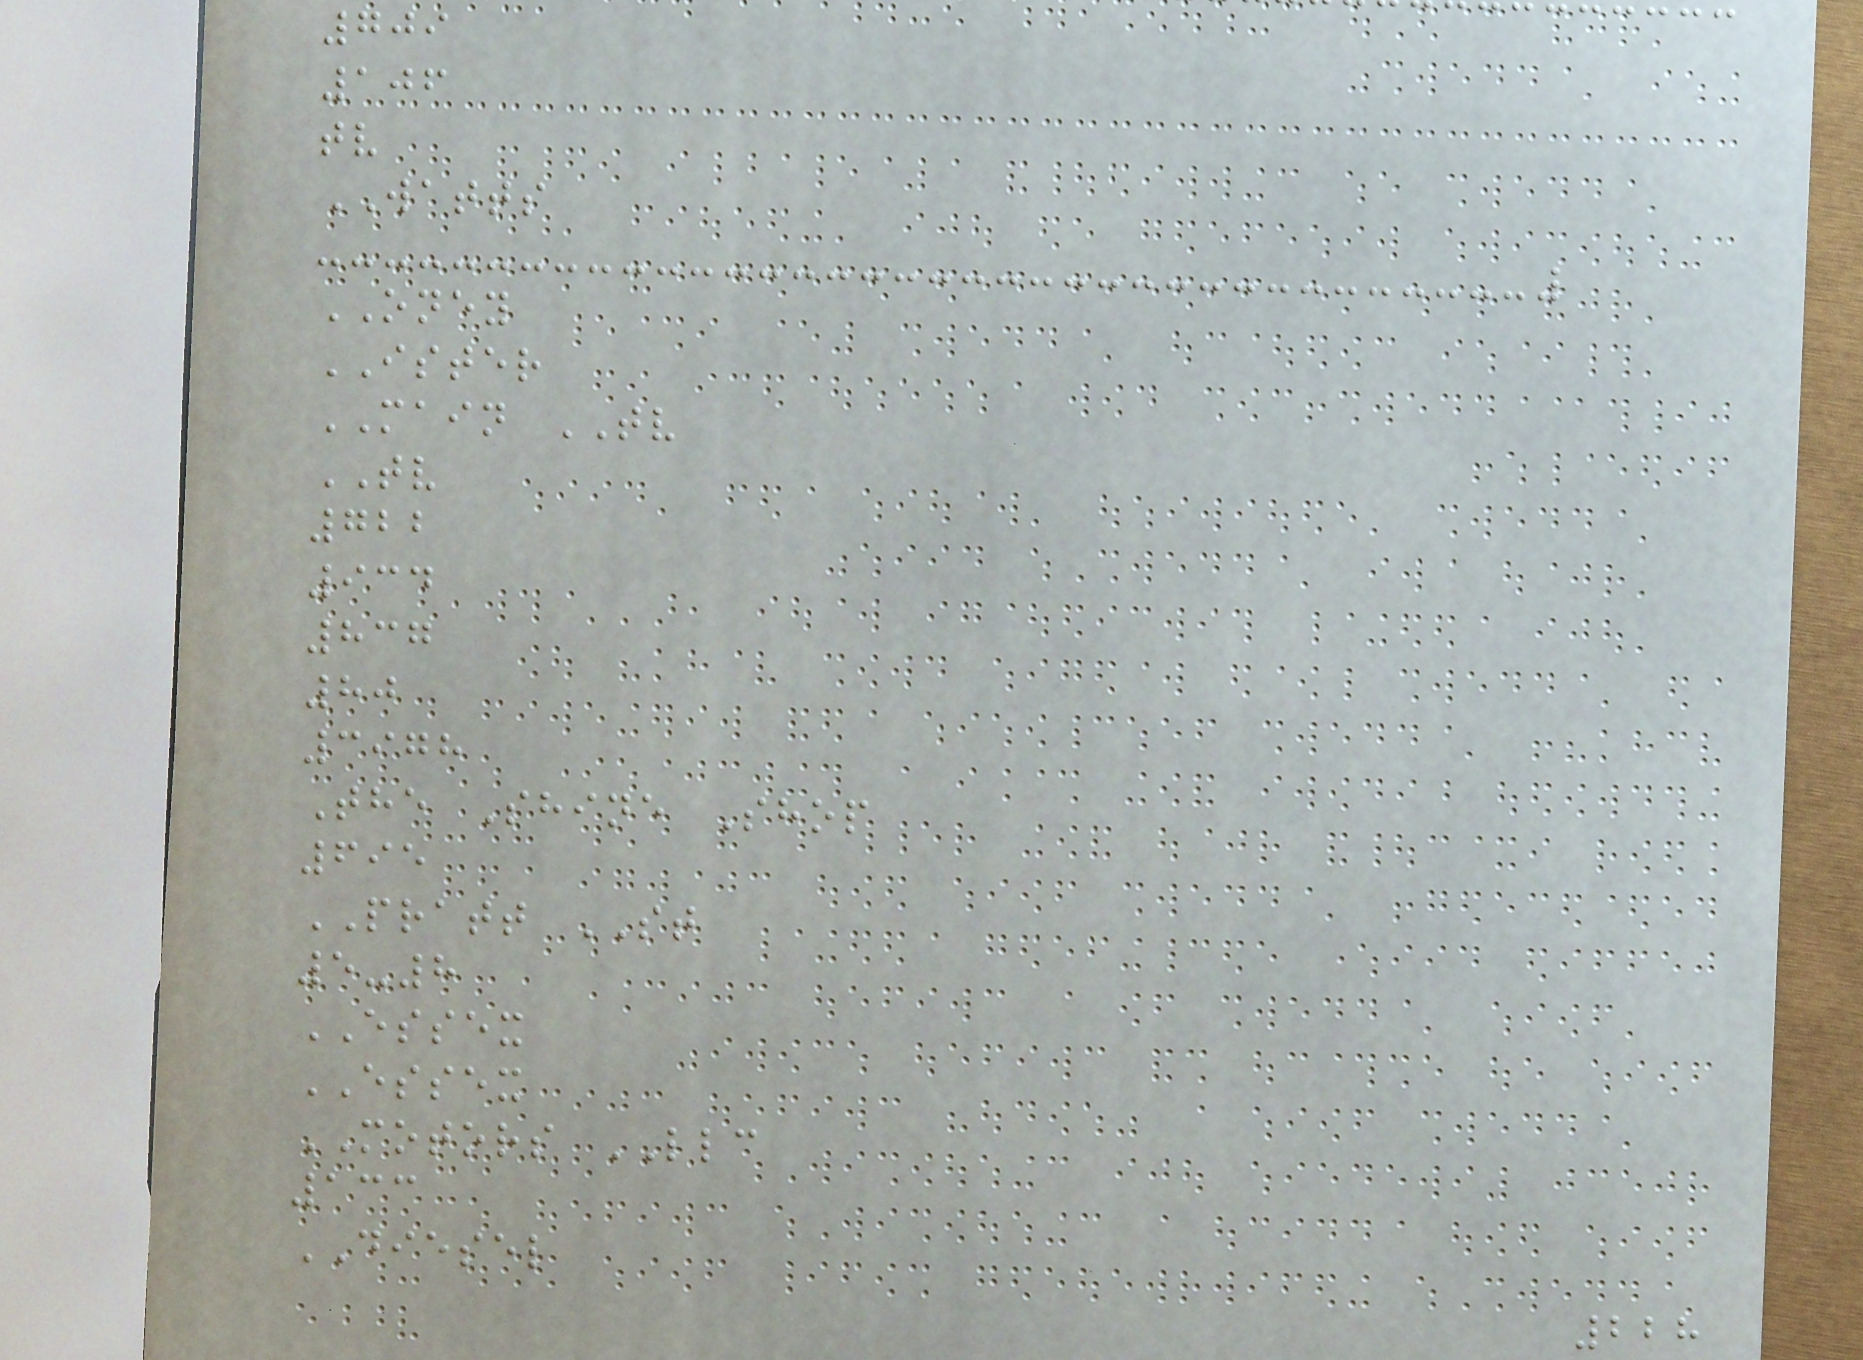709
106
tv
WATTS
ONEY
ISTER
MAIN TV
TV
722
934
837
80
3978
The Shine Shop
695
PRATT ST
5-8
ESSEX
ESSEX
MOTORS LLC
133
DIESEL
228
